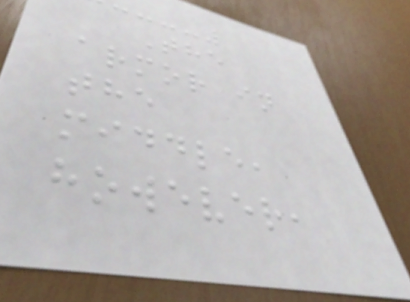The
armor in
the
middle,
however,
